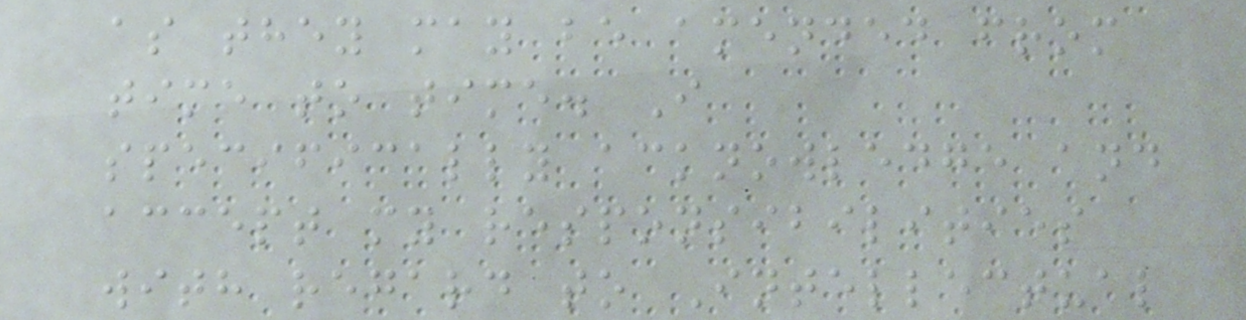as they may be amended from
time to time. I
specifically acknowledge and
accept my responsibilities
with regard to Intellectual
